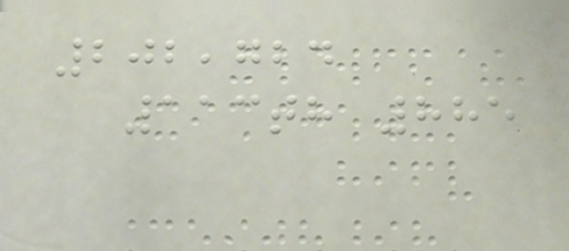202,724
113th 885
